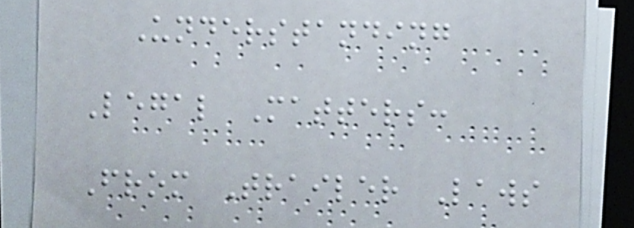Understanding
Legal Matters:
From Trailer Laws
